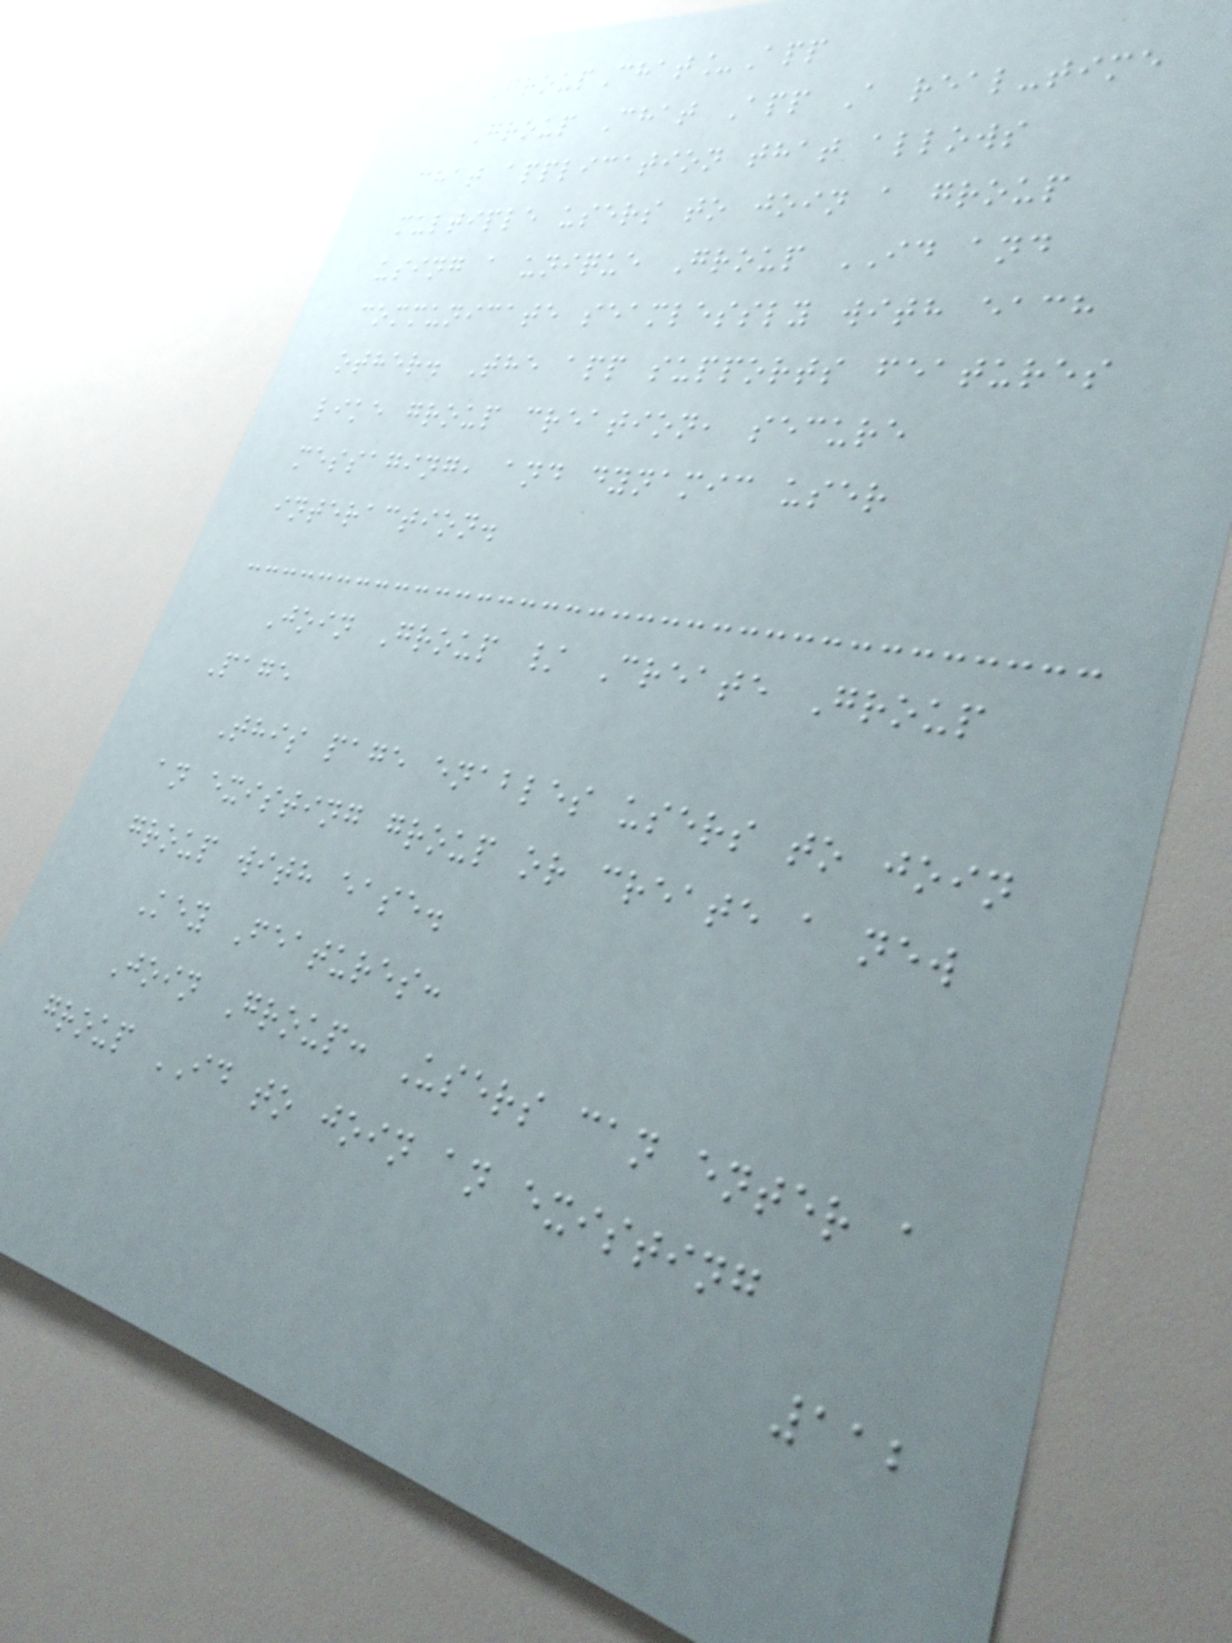GroupChat_App
Group Chat App A real-time
chat application that allows
multiple users to join a group
using a unique Group ID and
communicate seamlessly with each
other. The app supports features
like group creation, secure
messaging, and dynamic user
interaction.
Join Group / Create Group
Page
This page enables users to join
an existing group or create a new
group with ease.
Key Features:
Join Group: Users can enter a
group ID to join an existing
112
